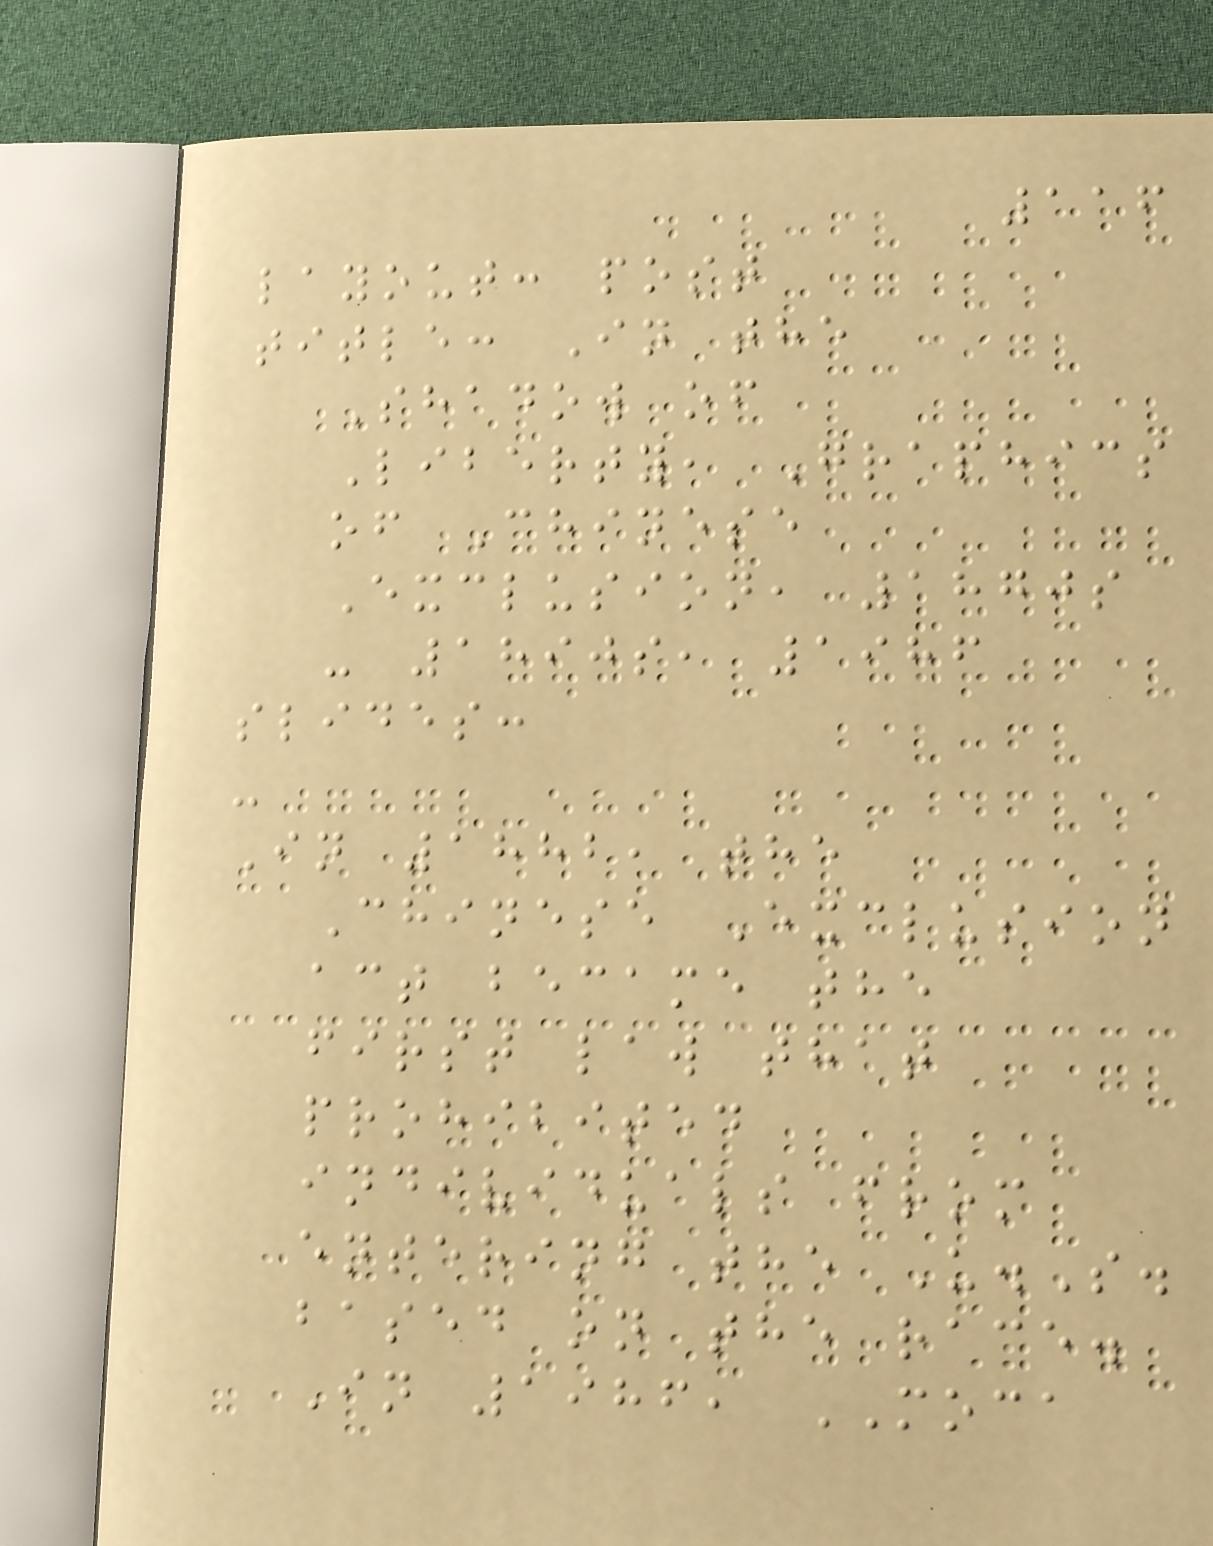116
layout: post
title: In the
Shadow of
Liberty, Graphics
of Chinese
Exclusion, 1870s
- 1890s, 1986
slides:
-
In 1882, the
Chinese Exclusion
act became the
first law that
prohibited
individuals from
entering the U.S.
based on the race.
In 1986, MOCA
